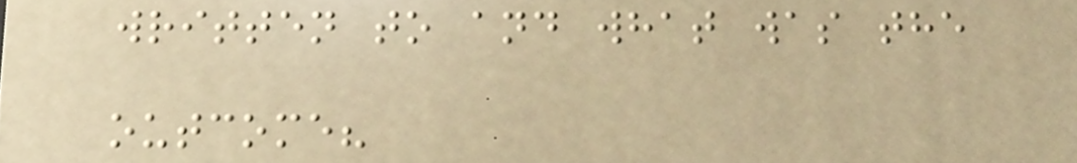written to and what was the
outcome?
